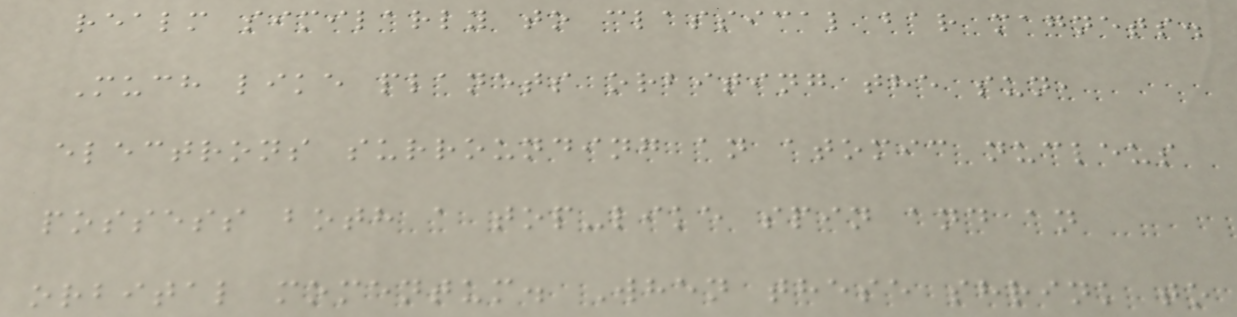realm similarly to classical bar magnets.
Much like planets orbiting the sun,
electrons surrounding an atomic nucleus
possess both a top-like spin and an
orbital momentum. When these shrink to
